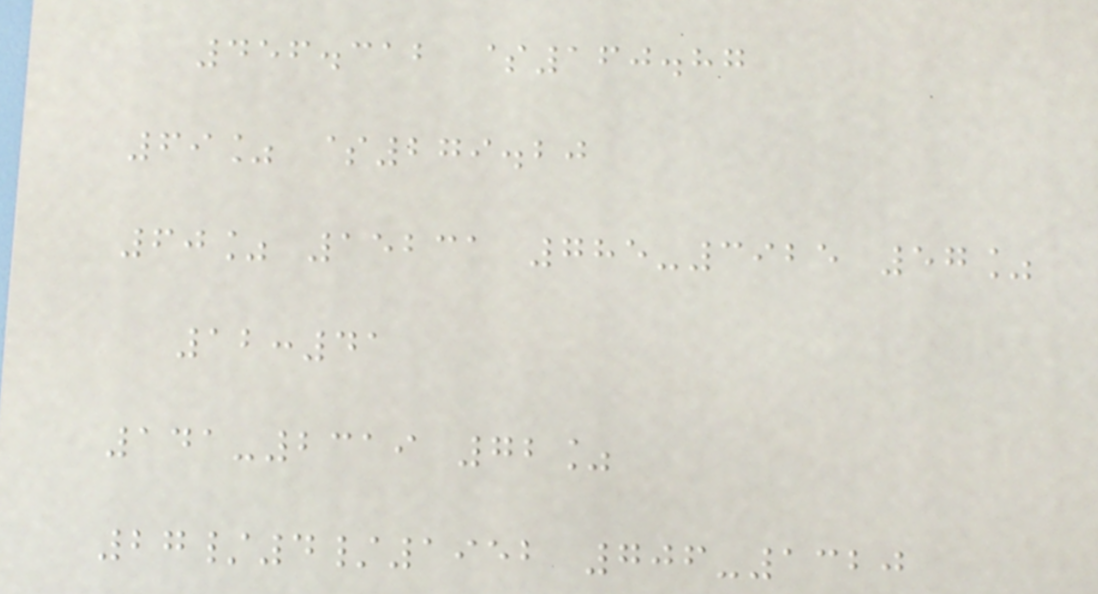456.312 $160.87
69% $279.20
60% 15231 785-3925 57%
12:41
141-2319 72%
27/4/1952 706-1320
